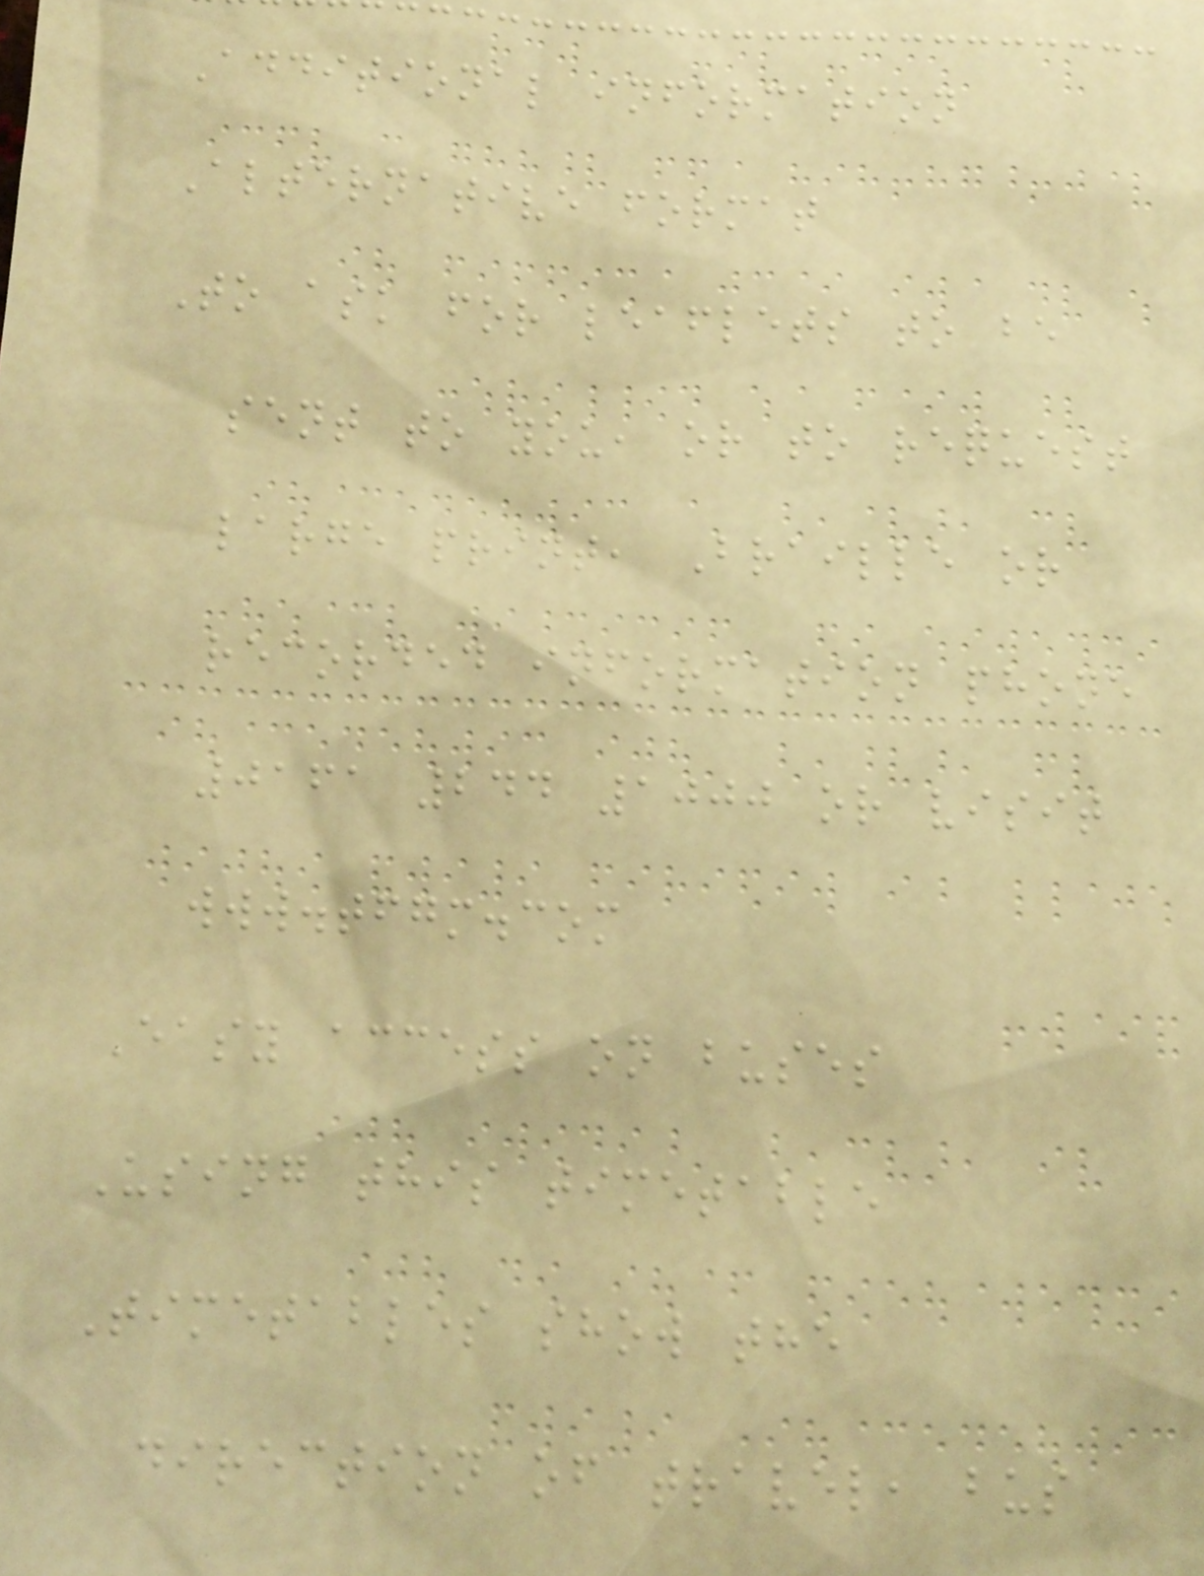Additional information
Alternative format
To ask for leaflets to be
sent to you, or to request
large print, Braille or
recorded information phone
0161 244 1000 or visit
www.tfgm.com
Easy access on buses
Using this timetable
Timetables show the
direction of travel, bus
